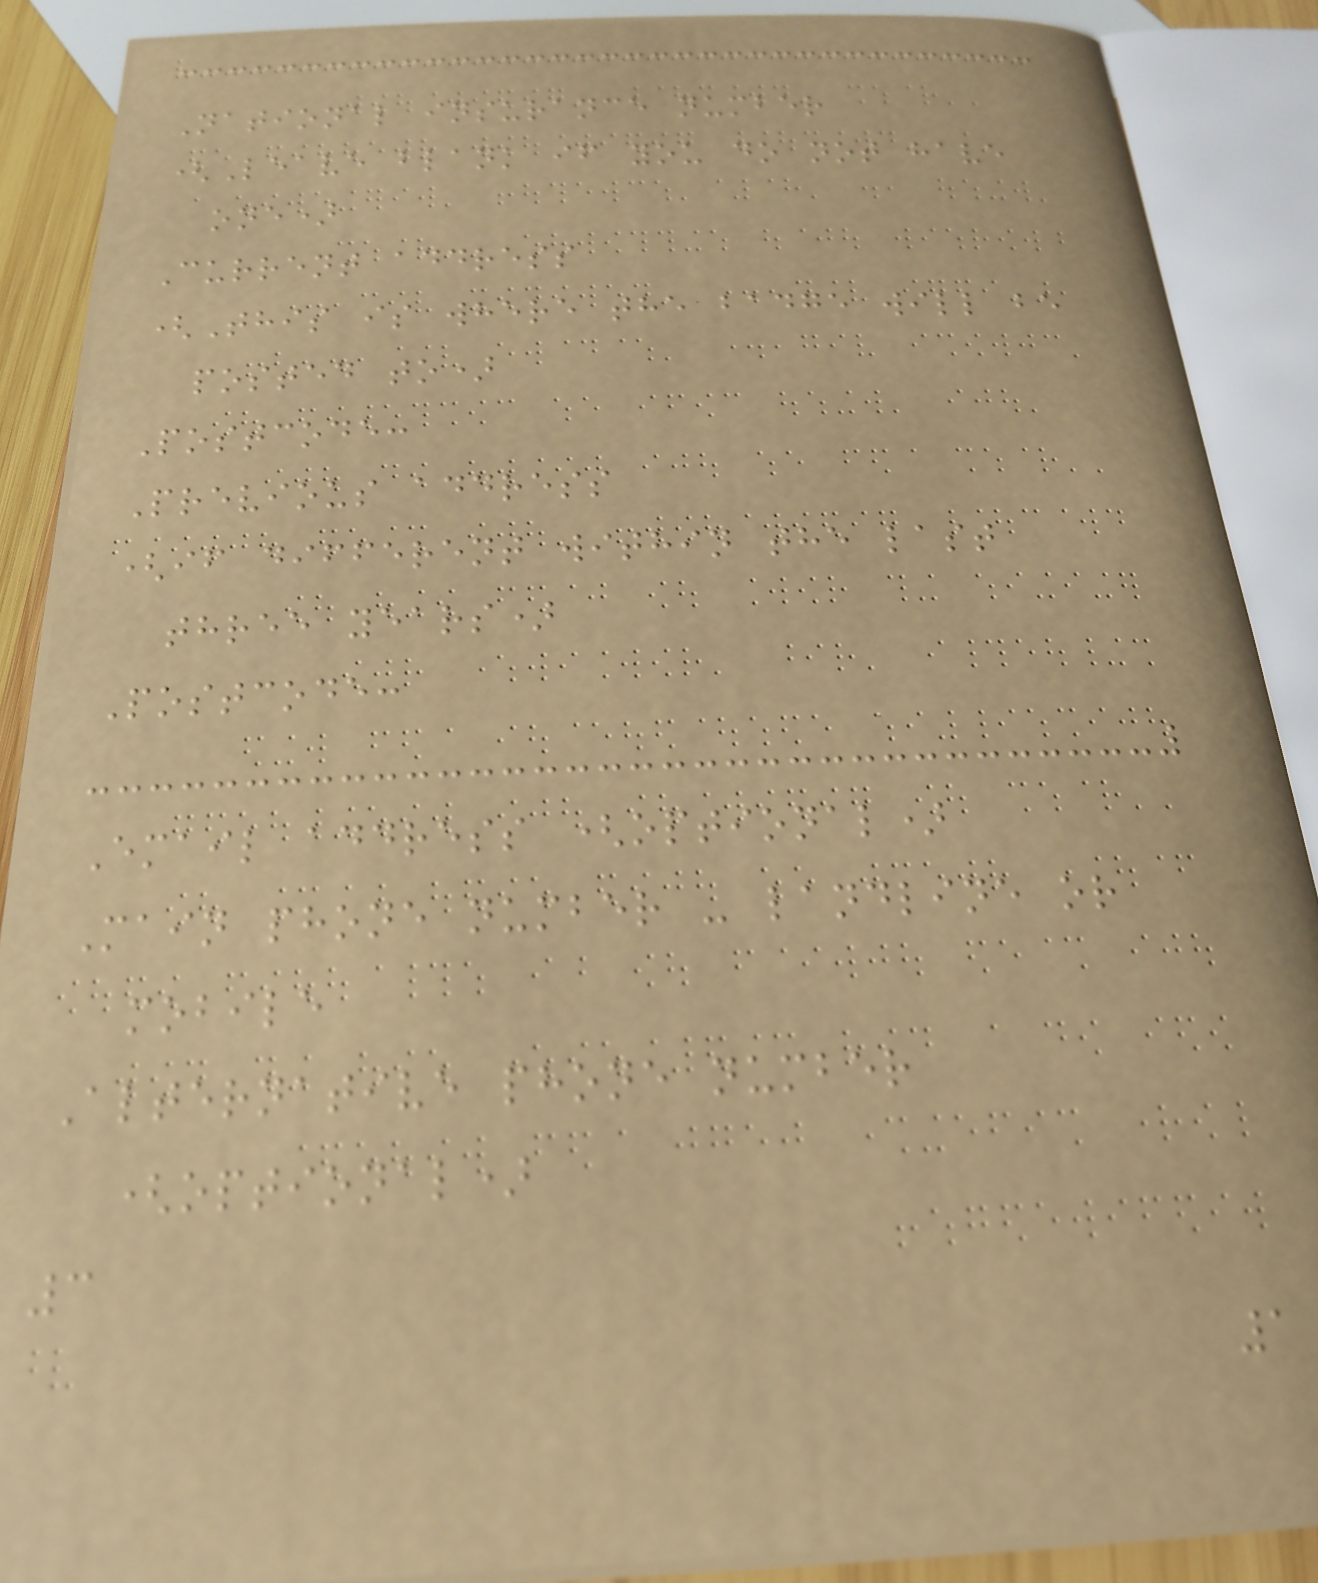National insurance number
(Leave blank if you do not have
one)
Current address
(This is where the badge will be
posted to)
Postcode:
Previous address
(if different within the last
three years)
Postcode:
Email address (optional)
Main phone number - landline or
mobile
Alternative phone number
(optional)
3
1
